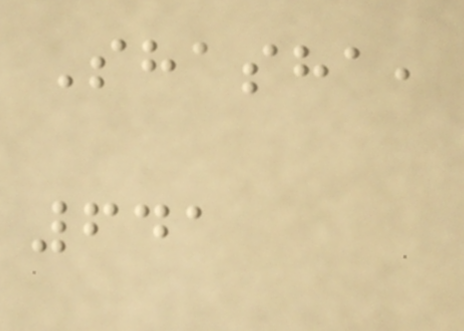Shasha,
641
